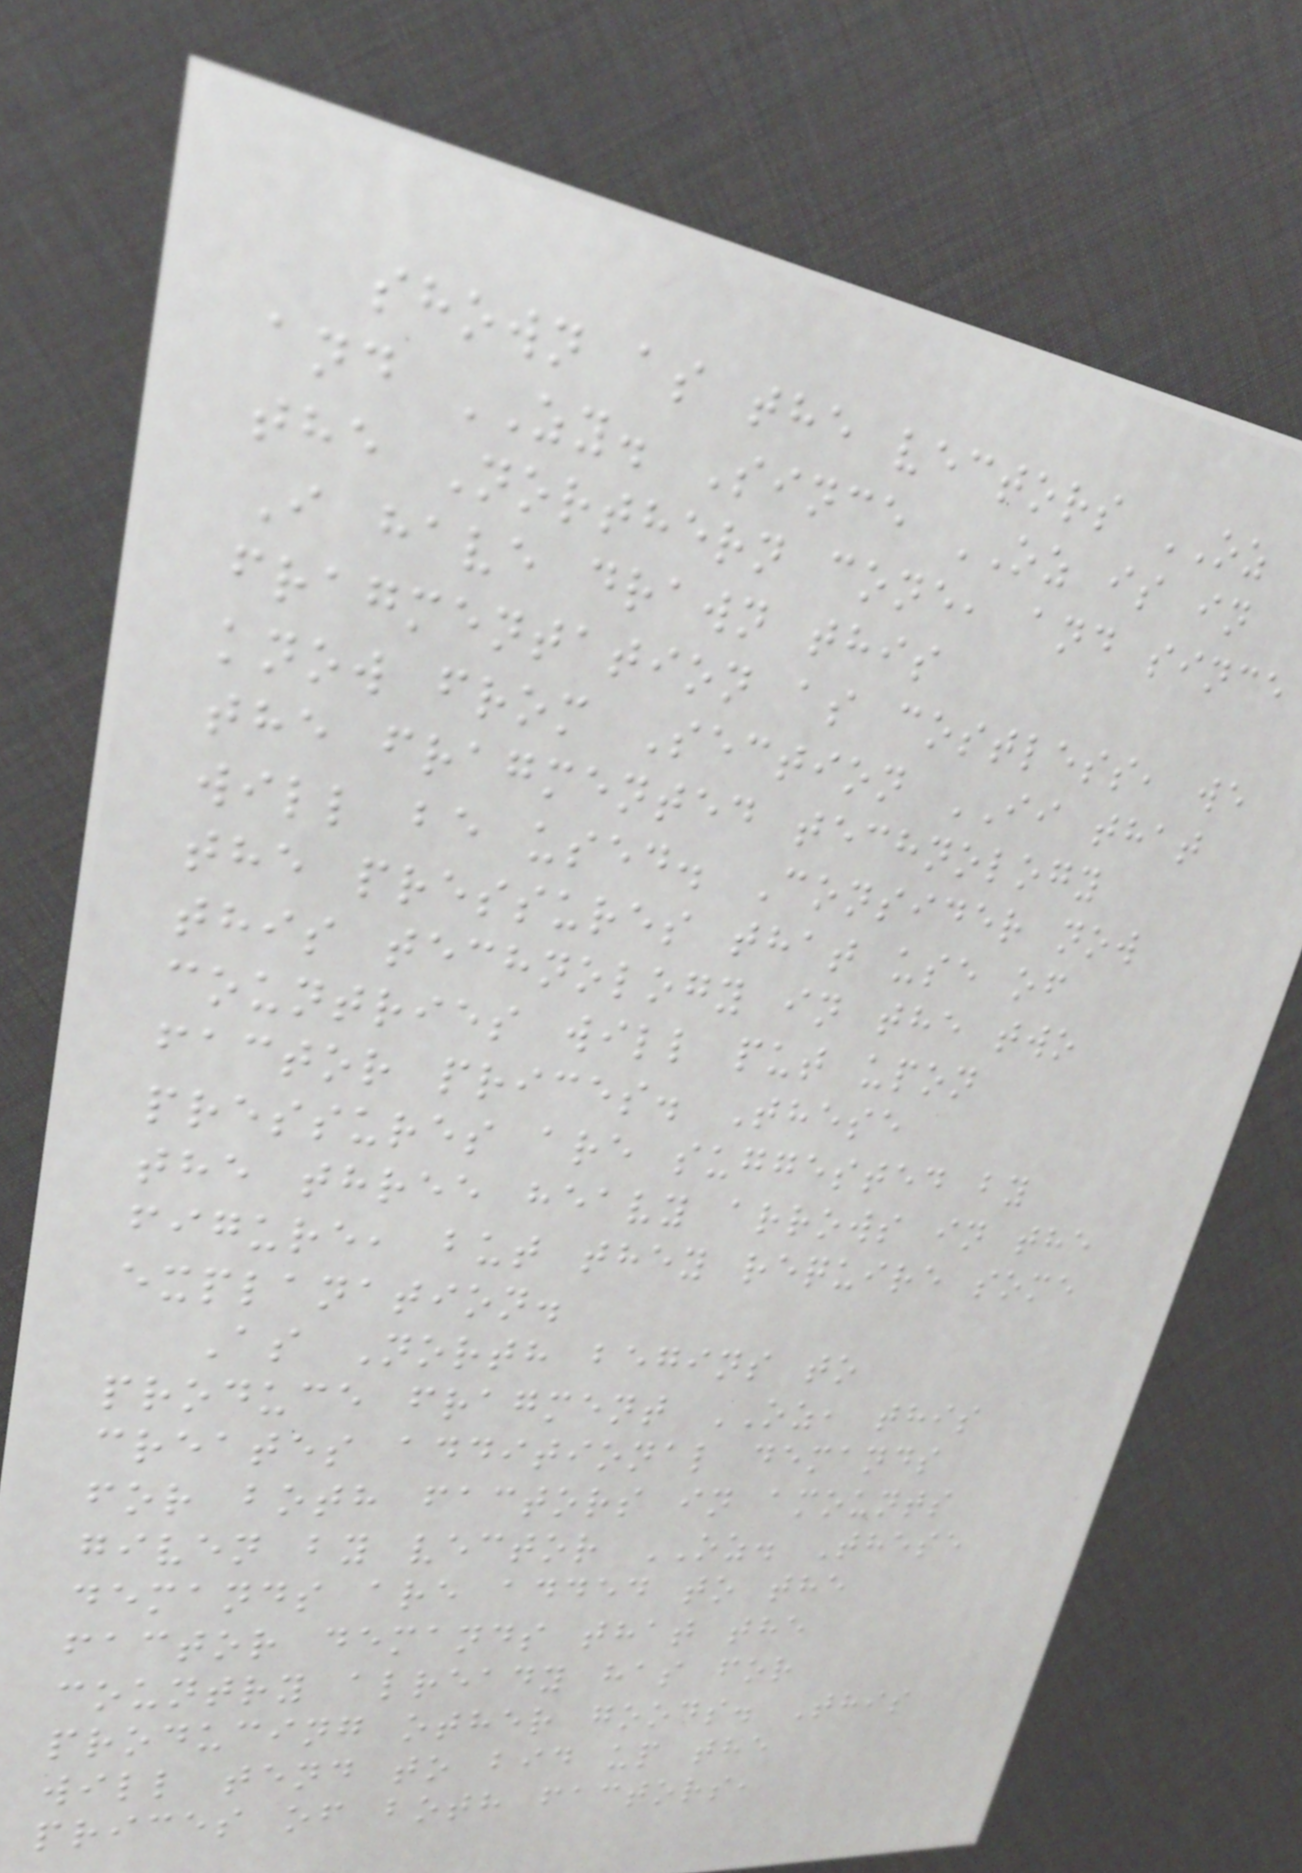shown as the vectors OZ
and ZY. Since OZ is in
the Northern cone, and since
I have drawn this
fragmentation as costless, we
know from Section II that
the fragmented technology
will be used. Consider now
the pressures that use of
this technology in the two
countries will put upon
factor prices. These
pressures are suggested by
the three heavy arrows in the
figure, but they require some
explanation.
As North begins to
produce fragment OZ, this
creates additional demands
for both factors in amounts
given by vector OZ. These
demands are added to the
factor demands that the
country already has for
producing other goods. This
will tend to bid up the
prices of both factors,
